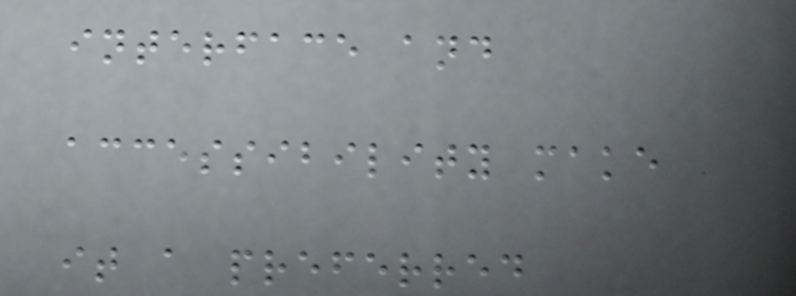interface and
accessibility make
it a preferred
